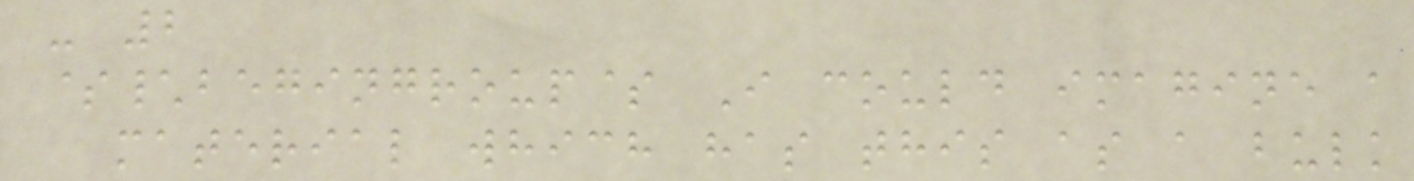- 2
$\begingroup$ I could imagine a
material which has this as a bulk
